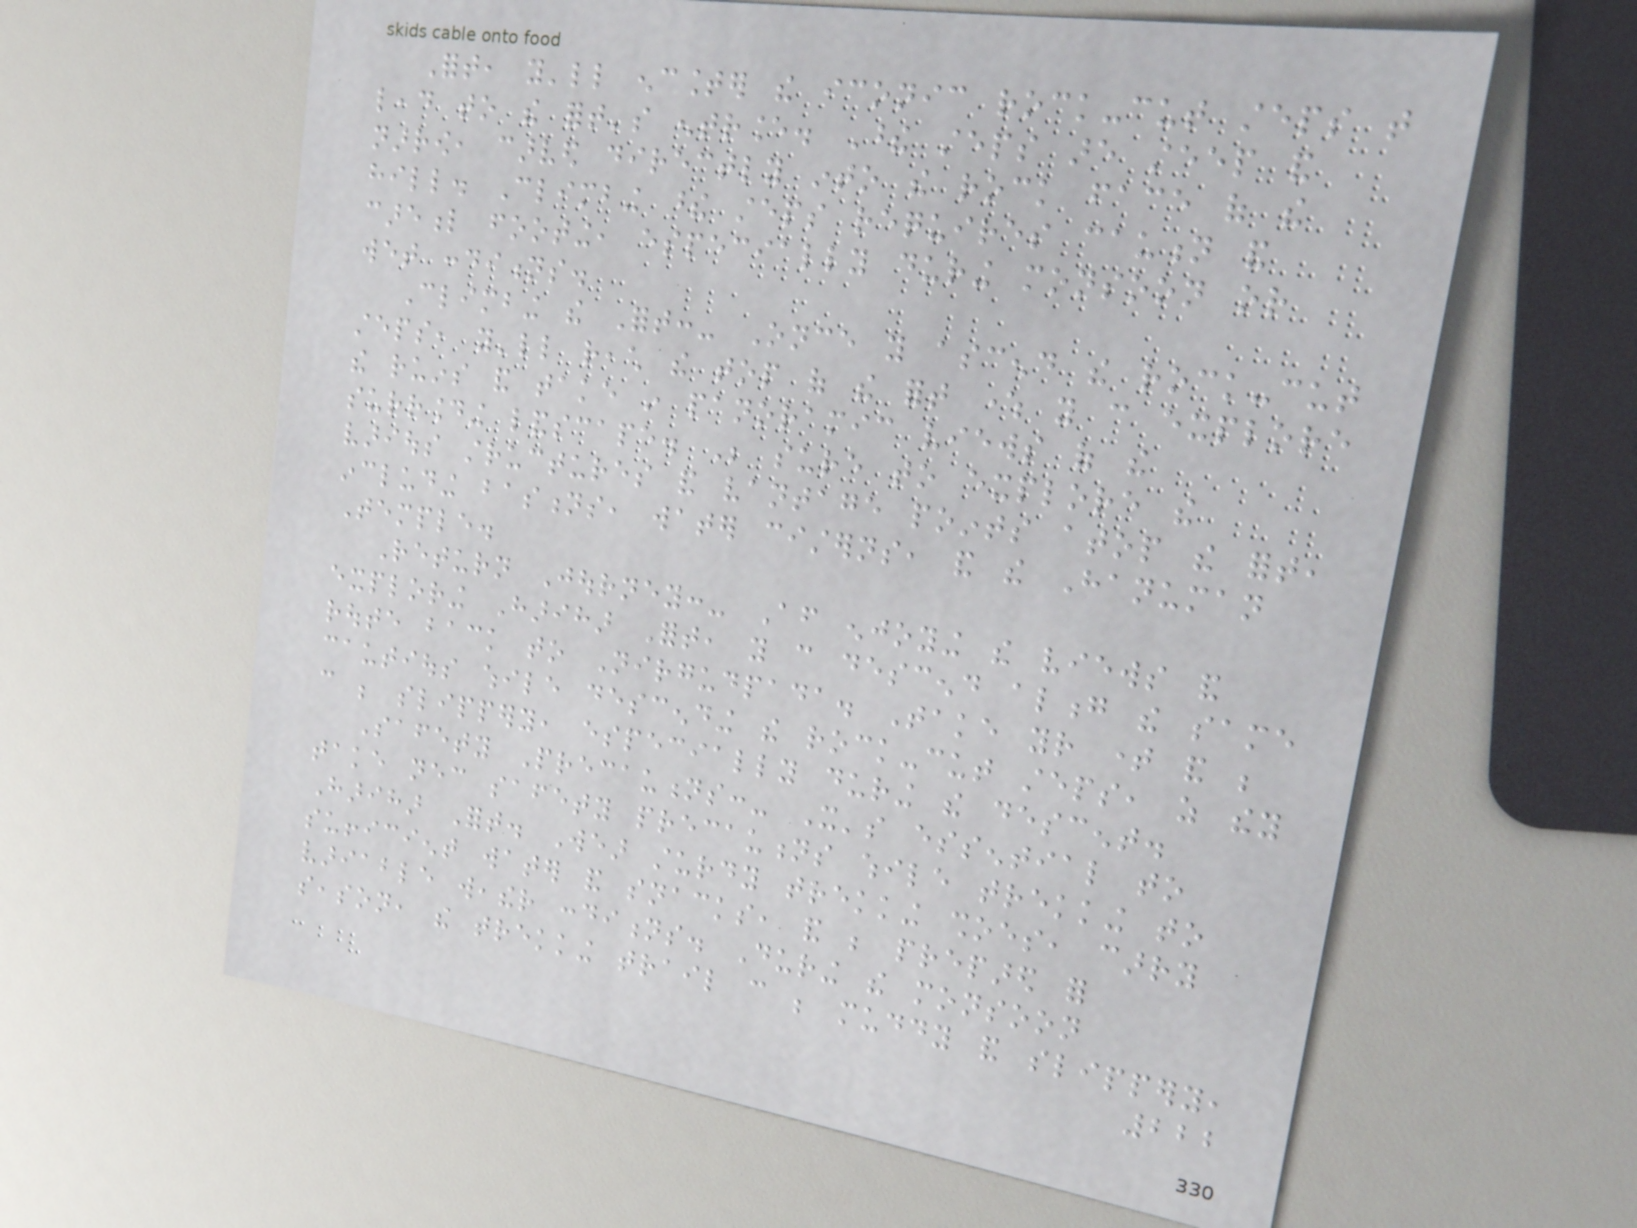Fort, you'll encounter the iconic rock-cut steps that
lead to the fort's entrance. These steps are steep and
narrow, carved directly into the rock face of the
hill. Climbing these steps requires caution and
careful footing, especially during monsoon or
wet conditions.
Climbing the Fort:- Once you ascend the rock-cut
steps, you'll reach the top of the fort where you can explore
the ruins and take in panoramic views of the
surrounding landscape. Be sure to explore the
various structures and vantage points atop the fort,
including bastions, water cisterns, and the Hanuman
Temple.
Return Journey:- After enjoying the views and
exploring Harihar Fort, you can descend along the same
route back to Nirgudpada. Take your time and be
cautious while descending the rock-cut steps, as they
can be slippery, especially during the descent.
Safety Precautions:- It's essential to
take necessary safety precautions while trekking to
Harihar Fort. Wear sturdy trekking shoes, carry
sufficient water and snacks, and be prepared for
variable weather conditions. During the monsoon
season, the trekking trail can be muddy and slippery,
222
